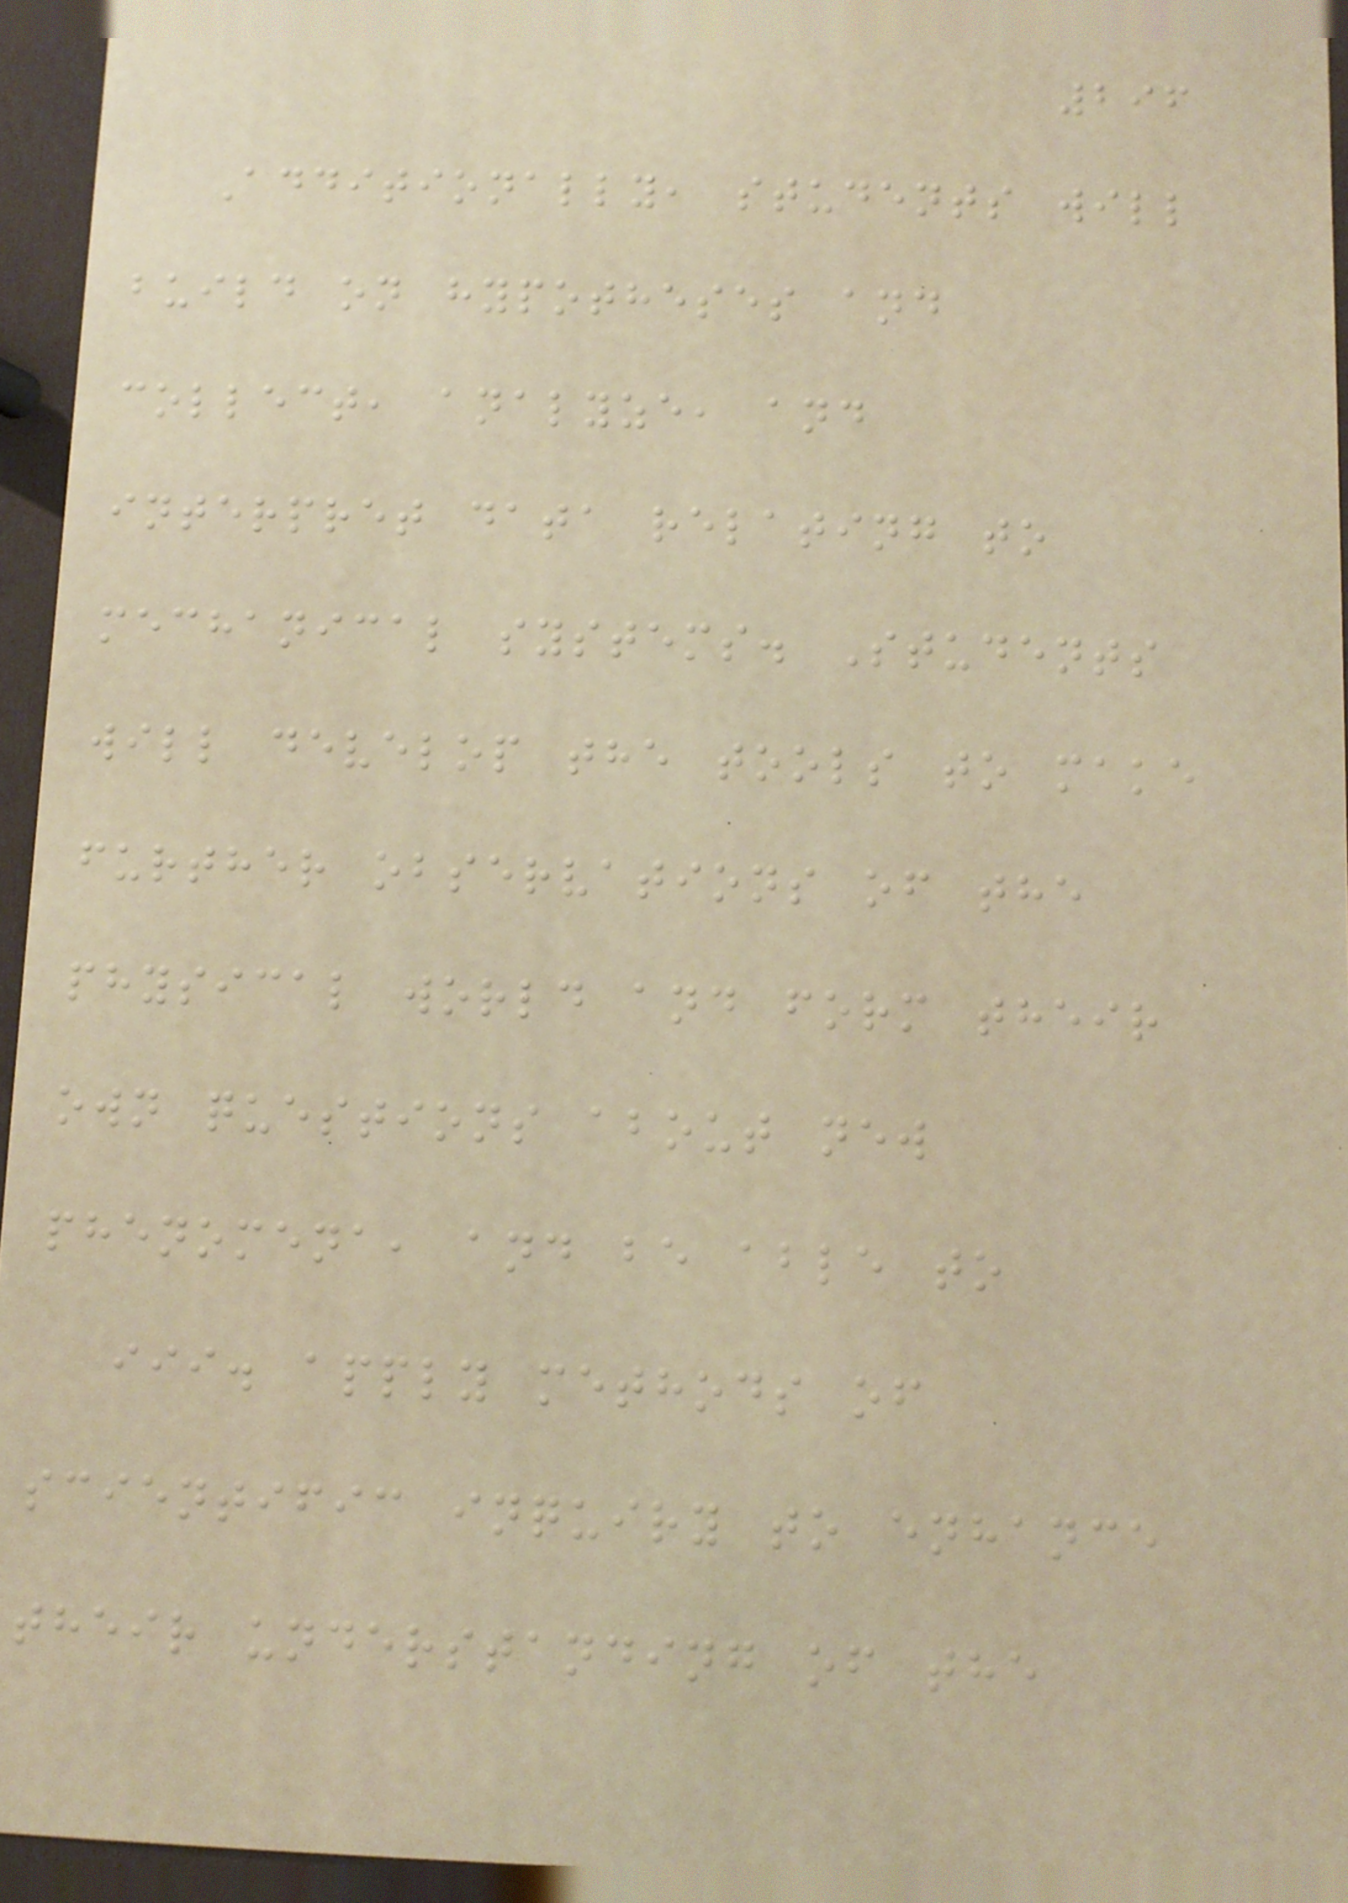296
Additionally, students will
build on hypotheses and
collect, analyze, and
interpret data relating to
mechanical systems. Students
will develop the tools to make
further observations of the
physical world and form their
own questions about new
phenomena, and be able to
iii. apply methods of
scientific inquiry to enhance
their understanding of the
